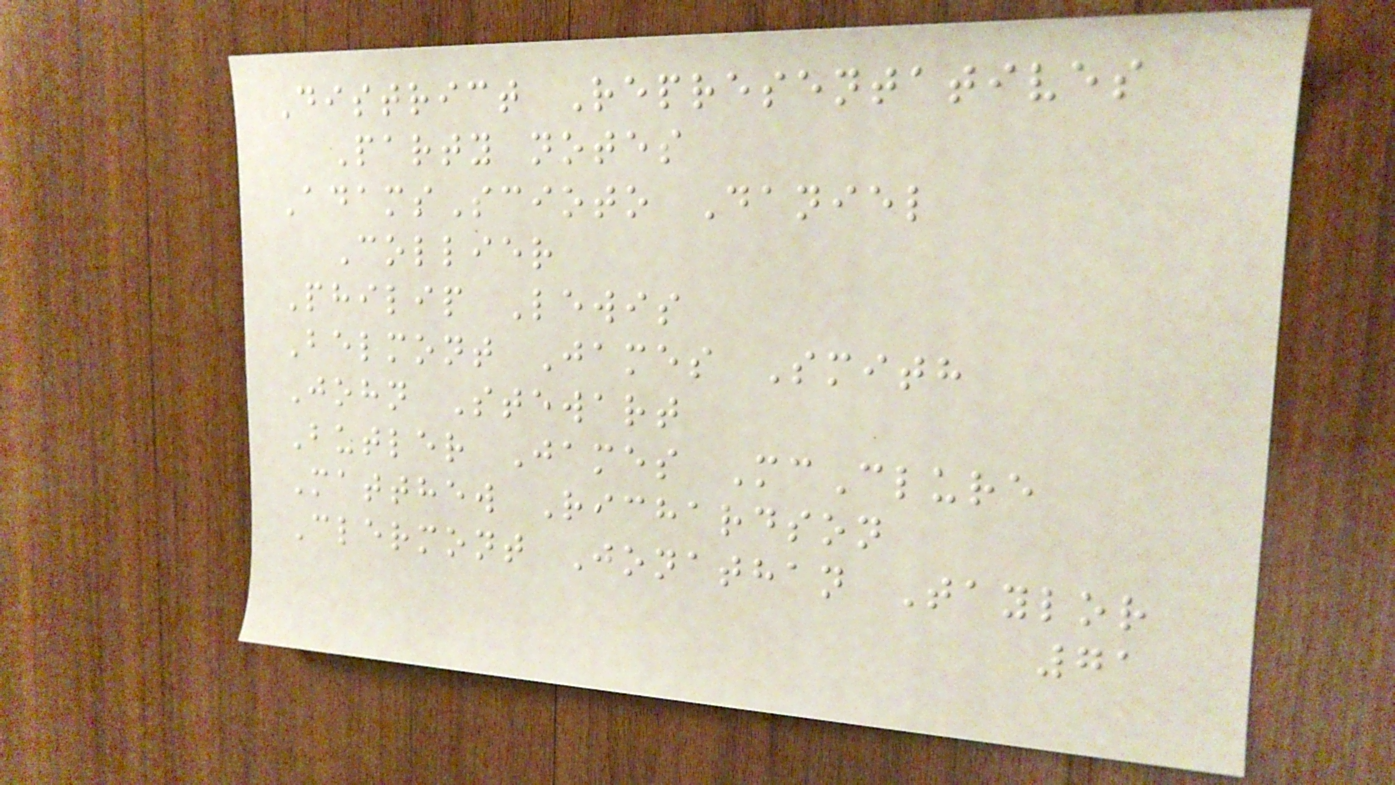District Representatives
Party notes
AdamsScioto Daniel
Collier
Philip Lewis
Belmont James Smith
John Stewart
Butler James McClure
Matthew Richardson
Clermont Jonathan Taylor
71
